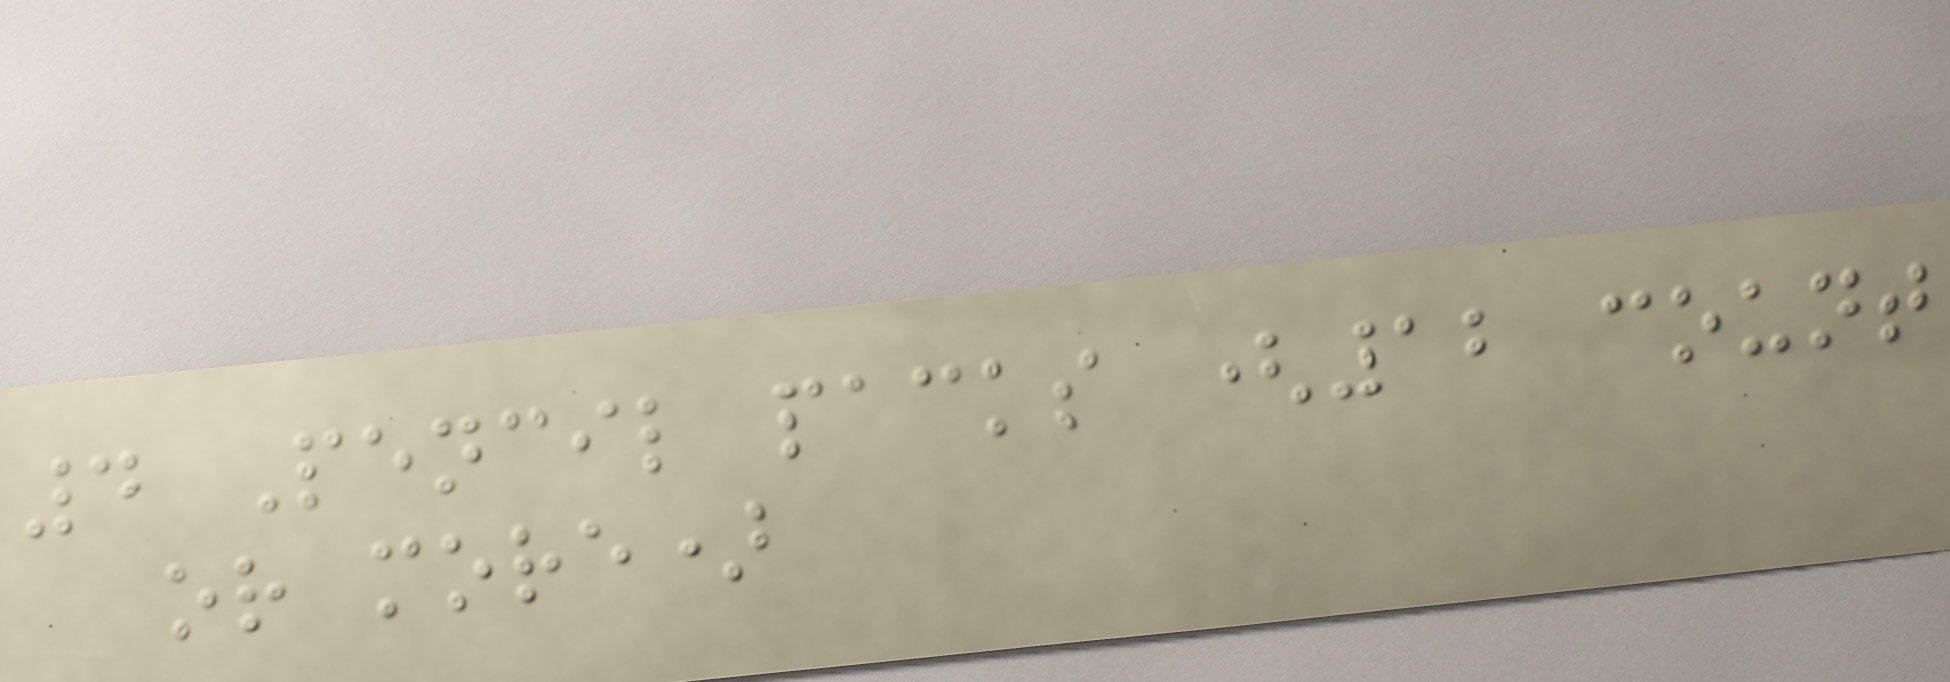4 Pencil packs (12 count
or more)
